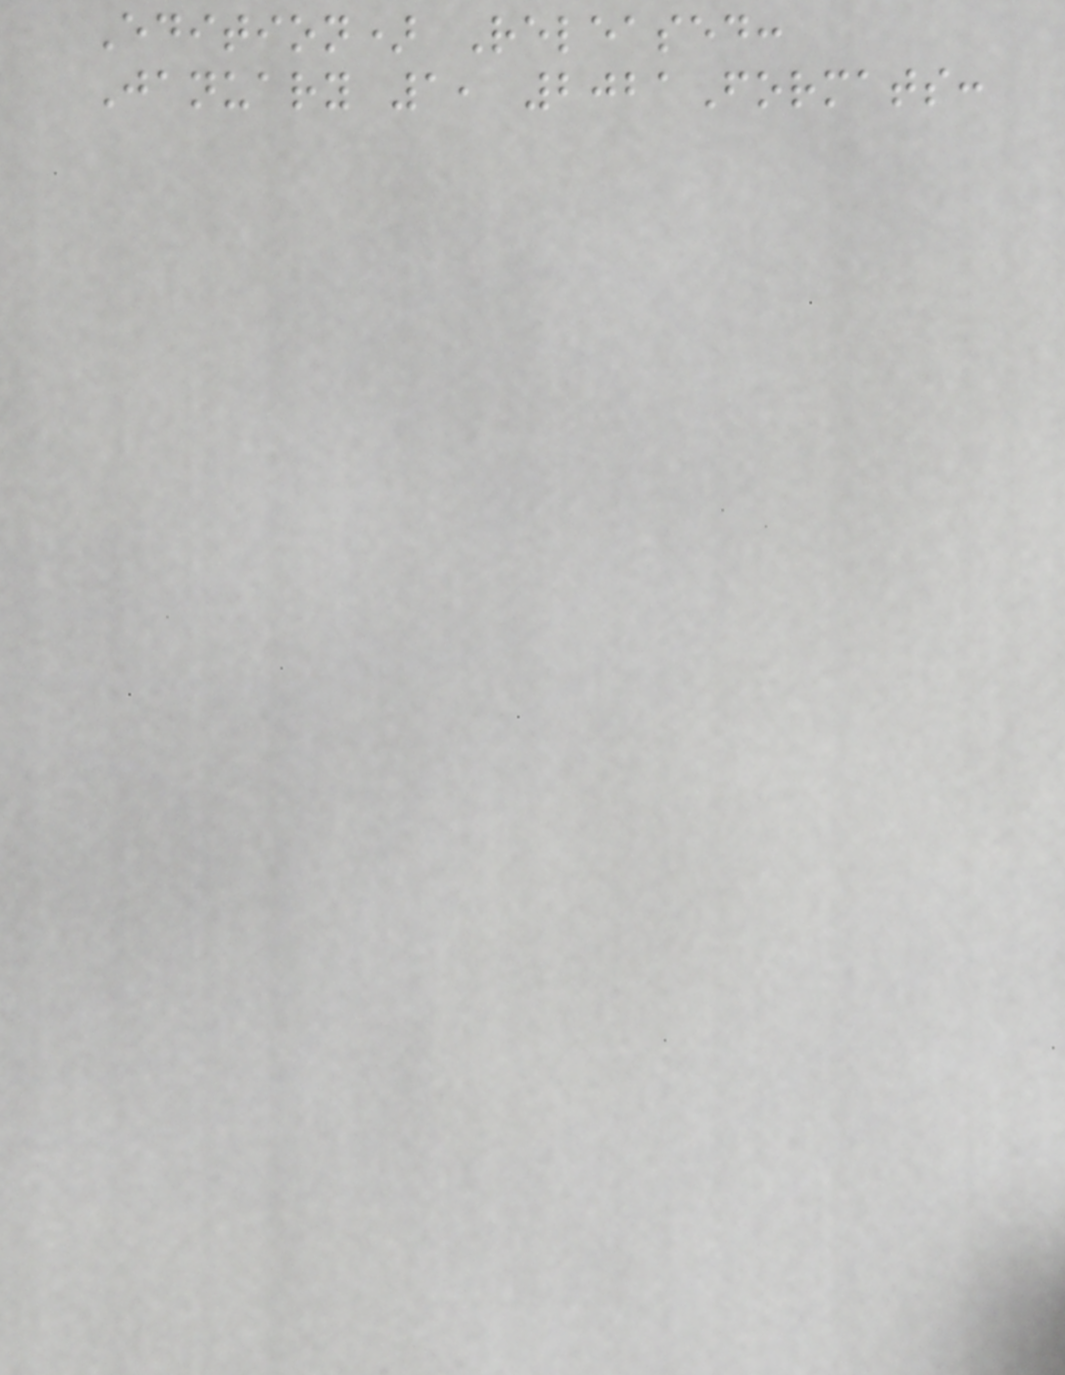Edition) Released:
January 1, 2021Formats:
